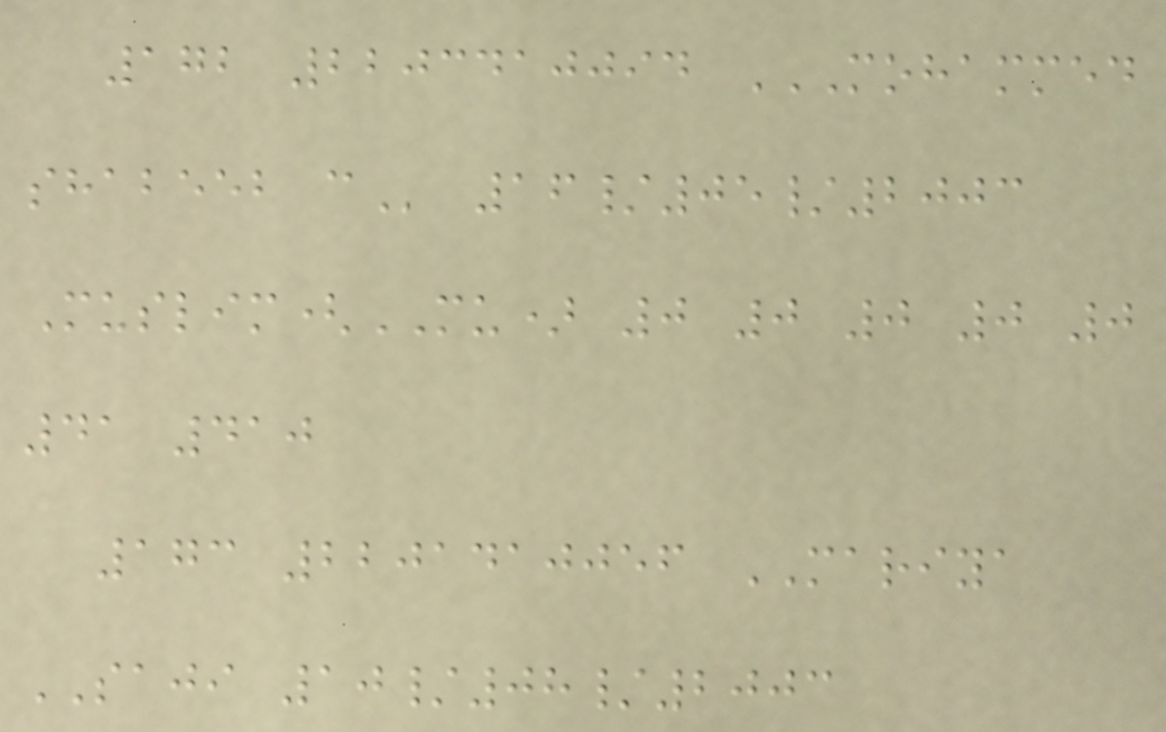172 2203410094 MOHAMMED
SHABEEB C 16/05/2003
Muslim(MU) 0 0 0 0 0
41 410
173 2201410056 MARIYA
SAJI 10/08/2003
